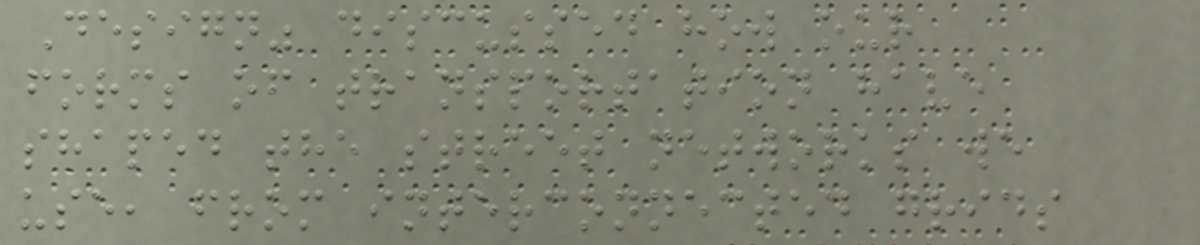Design" discussed how our
forms of transportation have
shaped the street networks we
use, from interconnected grids
